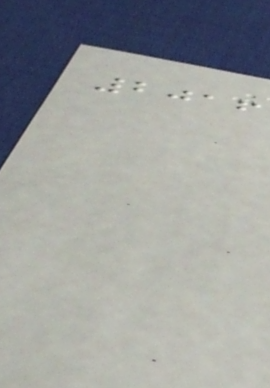2016
